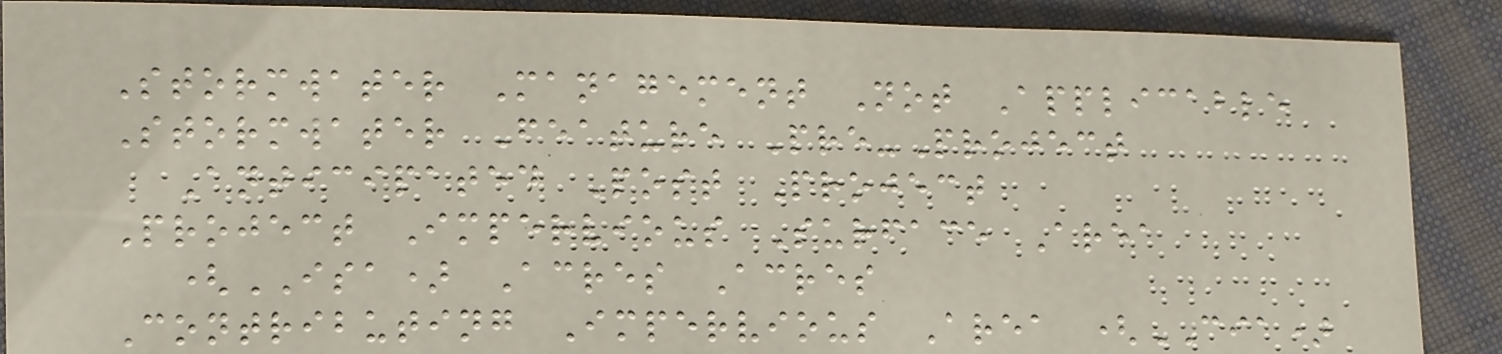Stormwater Management Not Applicable
Stormwater Feature Pre-Project
Anticipated Post Project
Project Impervious Surface Area
(ISA) Acres Acres
Contributing Impervious Area (CIA)
